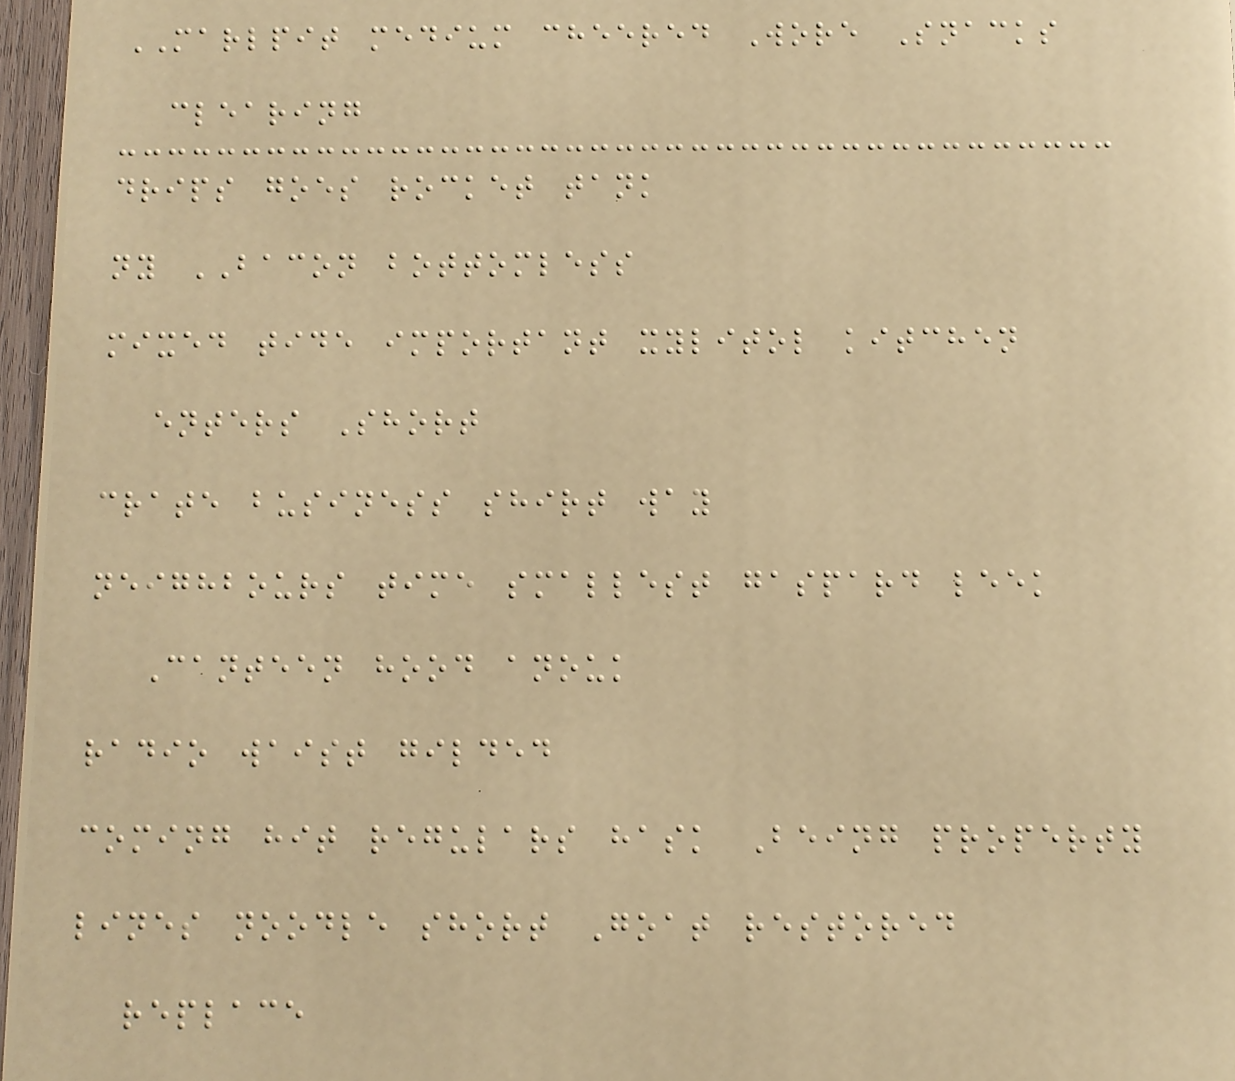MARLPIT medium cheered Wore Snacks
clearing
drips goes rocket tank
ny BACON bottomless
mixed tide important xylitol kitchen
enters Short
crate business shirt way
neighbours time smallest gaspard leek
Canteen hood anouk
radio waist gilded
coming hit regulars hask Being property
lines noodle short Goat restored
replace
